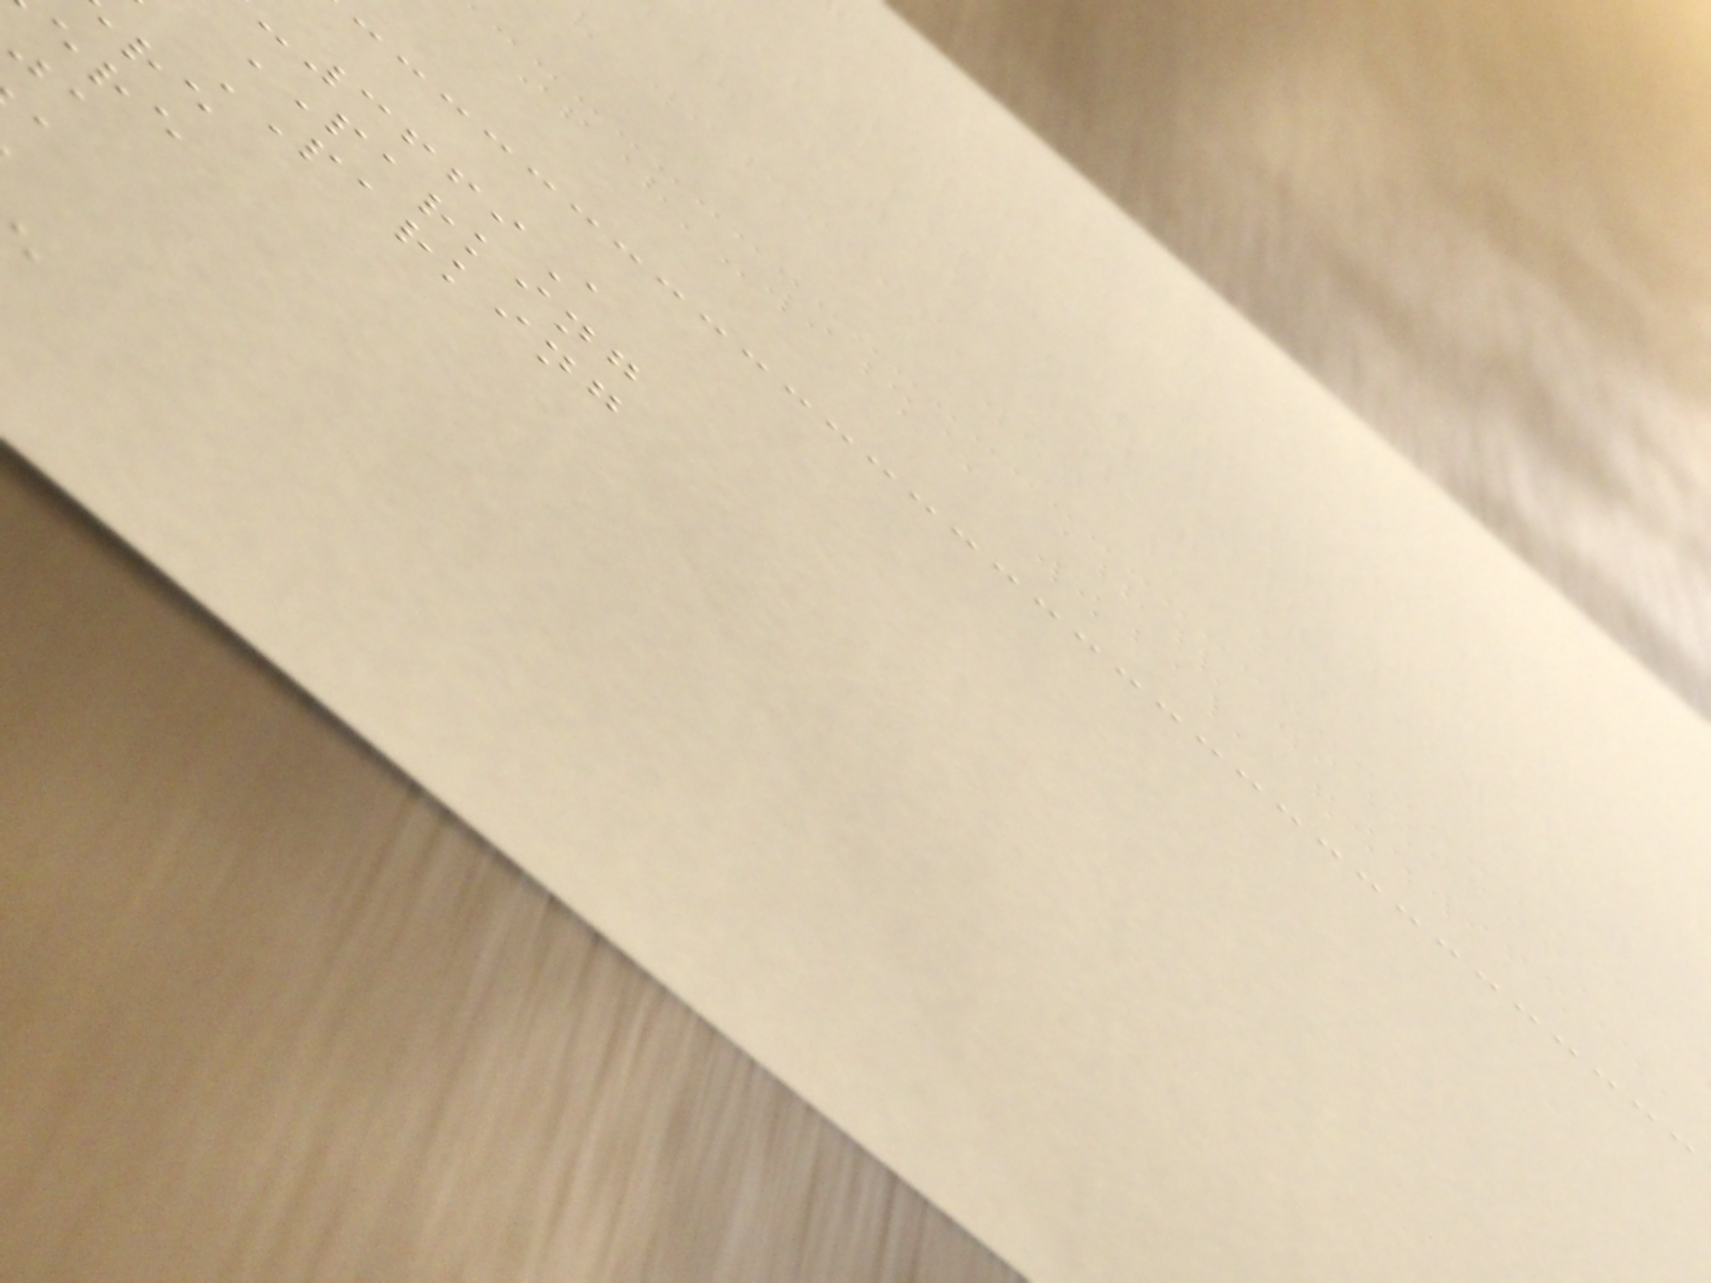-3669A
PARKING
PARKING
